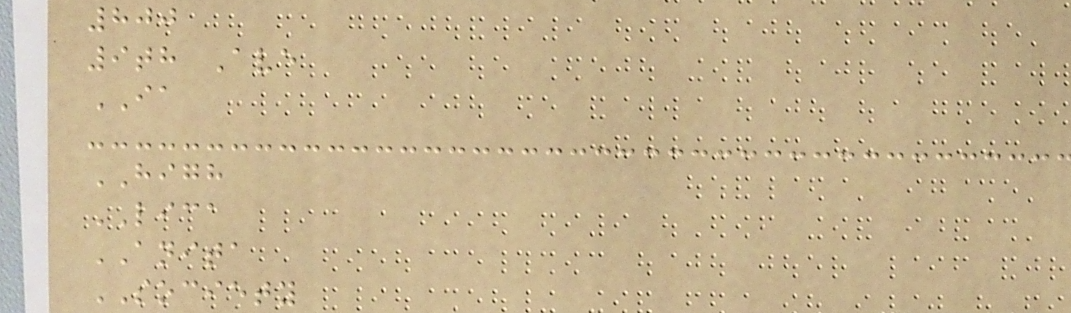800
9th Ave
IA
HIGH
LICA
ANITA
SOCIETY
